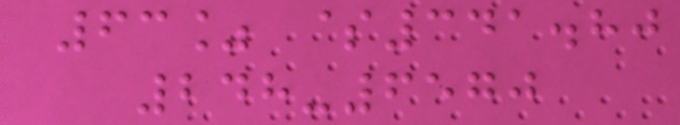63% $341.80
248-6570
